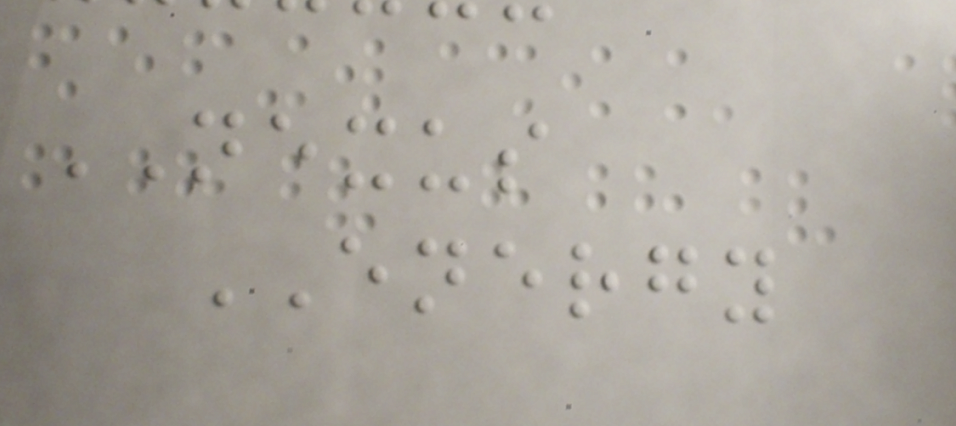NEXUS
ENERGY
